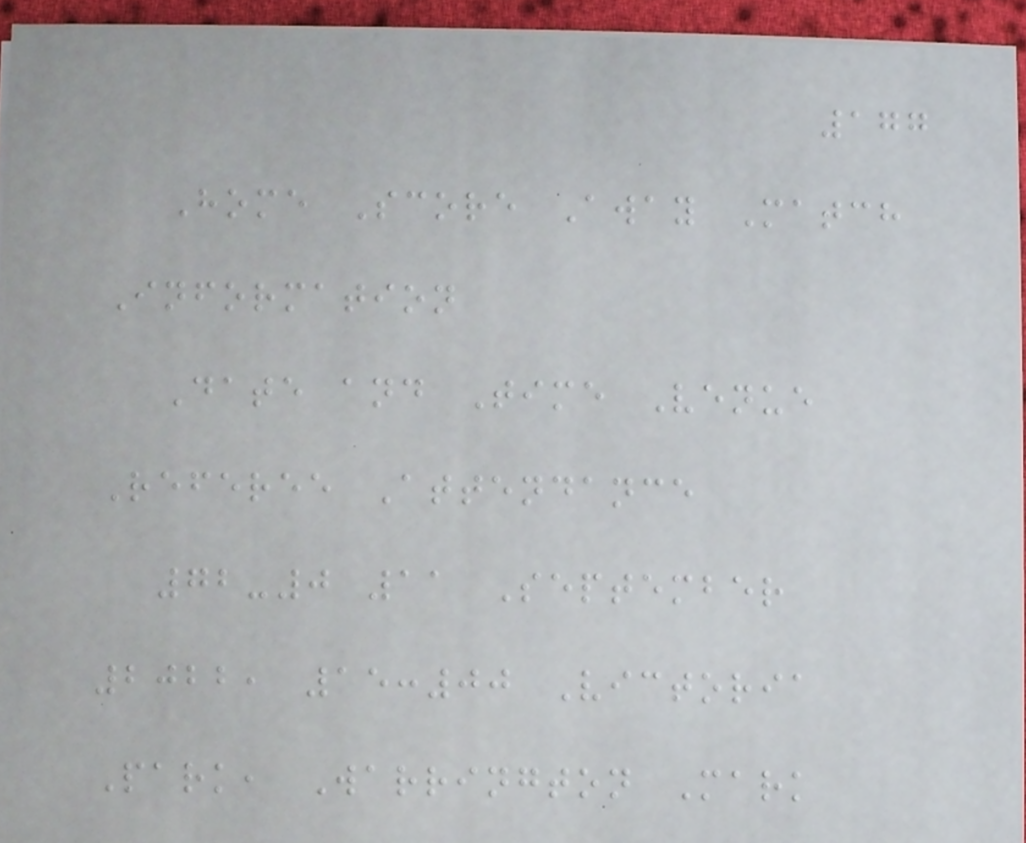177
Home Score Away Match
Information
Date and Time Venue
Referee Attendance
72-0 11 September
2022, 15:00 Victoria
Park, Warrington Mark
